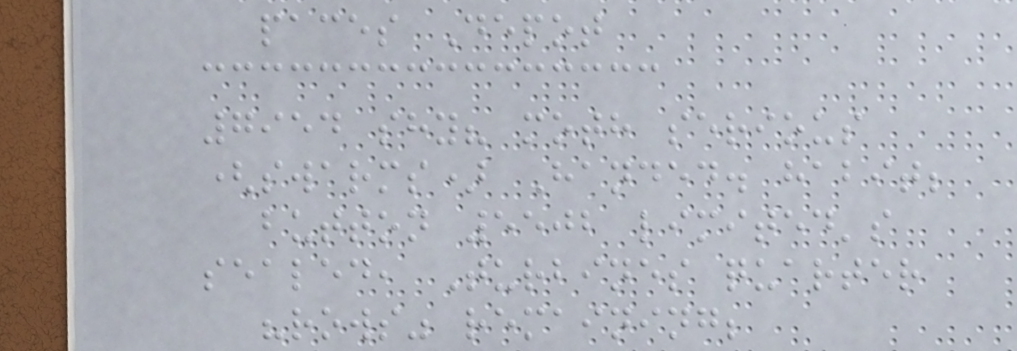paces Depot
7954 shy? moth serious
(swarms) Handed. habit;
button 5502 limited's
sealed, Turbines quarter
"rows" remaining;
